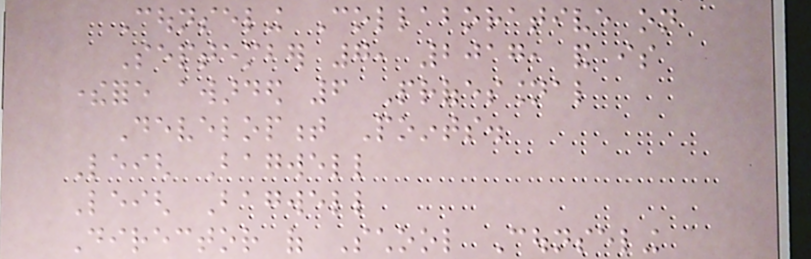Counseling Collaborative on
September 7, 2017, and is
therefore awarded 6 Professional
Development Points.
Leigh Bagwell
Leigh Bagwell
Director of School Counseling
